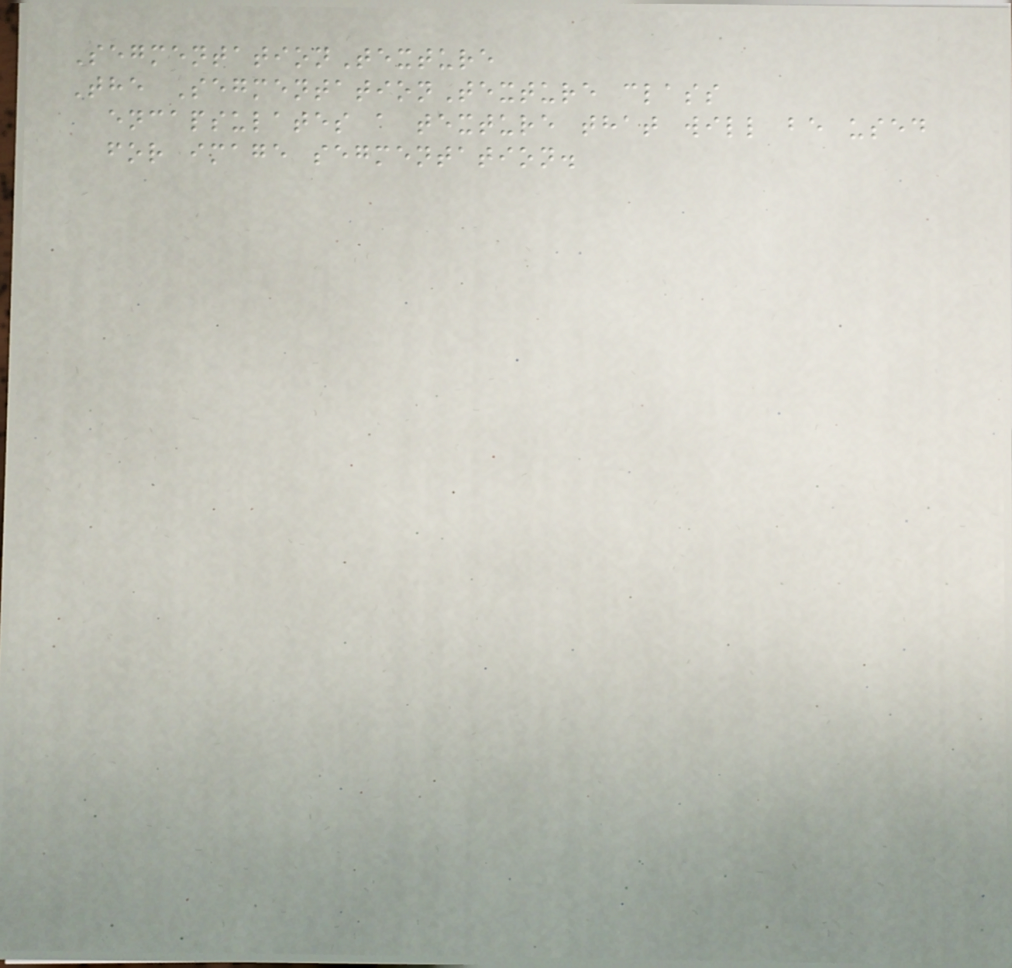SegmentationTexture
The SegmentationTexture class
encapsulates a texture that will be used
for image segmentation.
